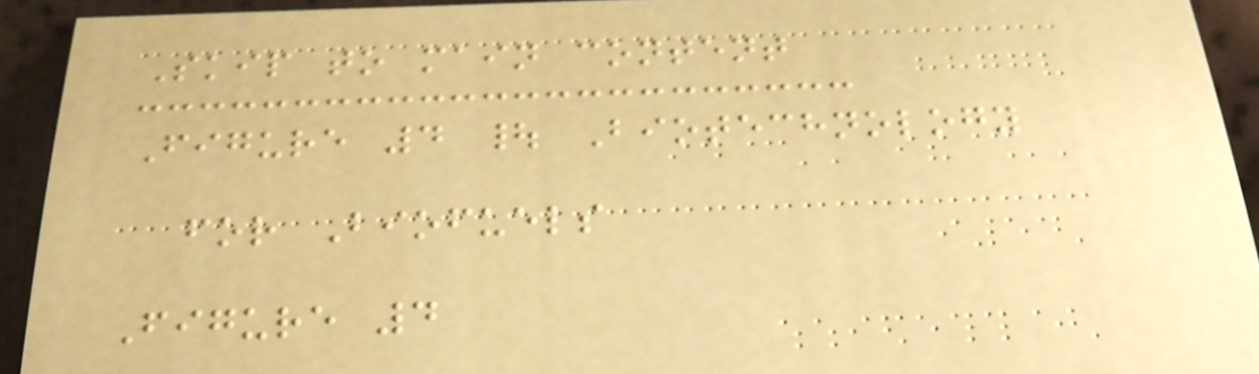Skip to main content
Figure 4 | Biotechnology
for Biofuels
Figure 4
